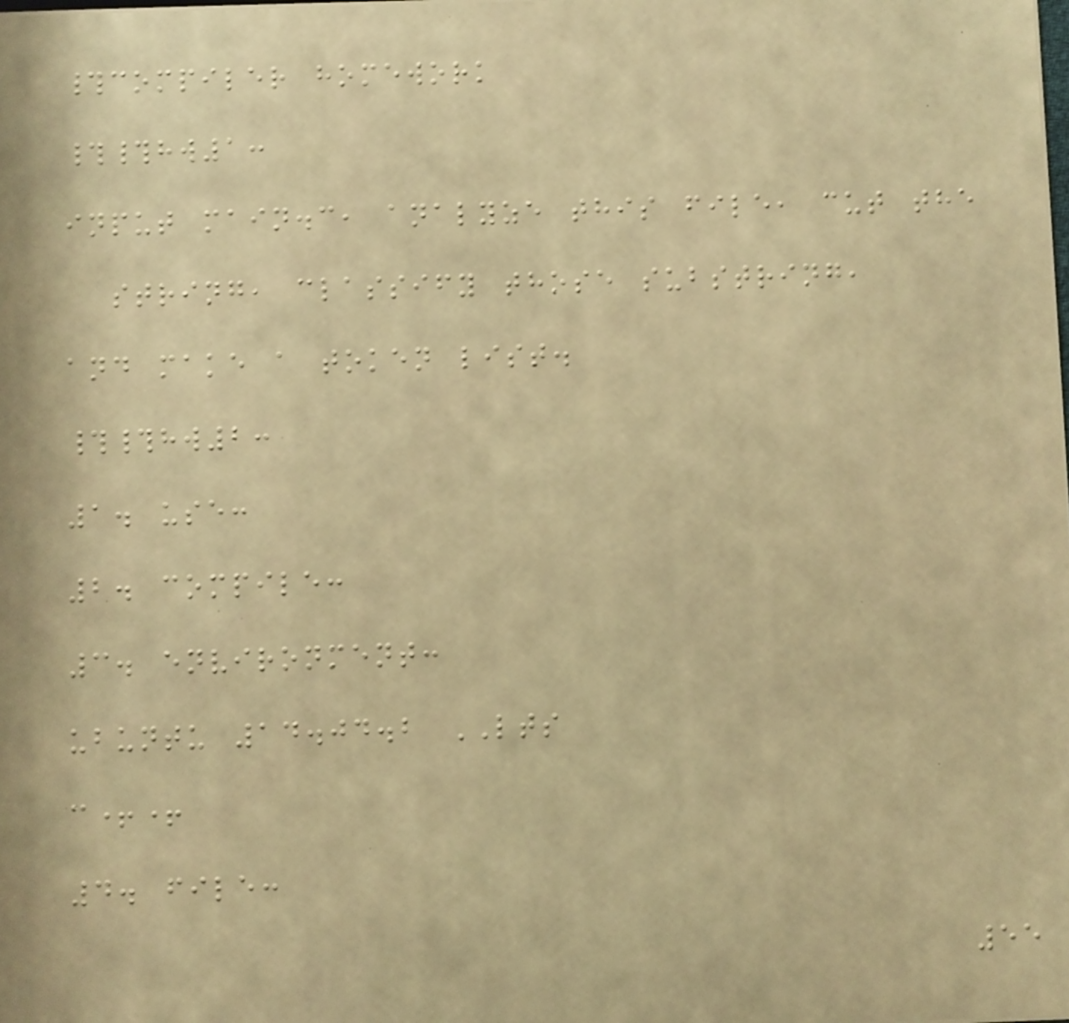#compiler homework
##hw1:
input main.c, analyze this file, cut the
string, classify those substring,
and make a token list.
##hw2:
1. use:
2. compile:
3. environment:
ubuntu 14.04.2 LTS
c++
4. file:
55
